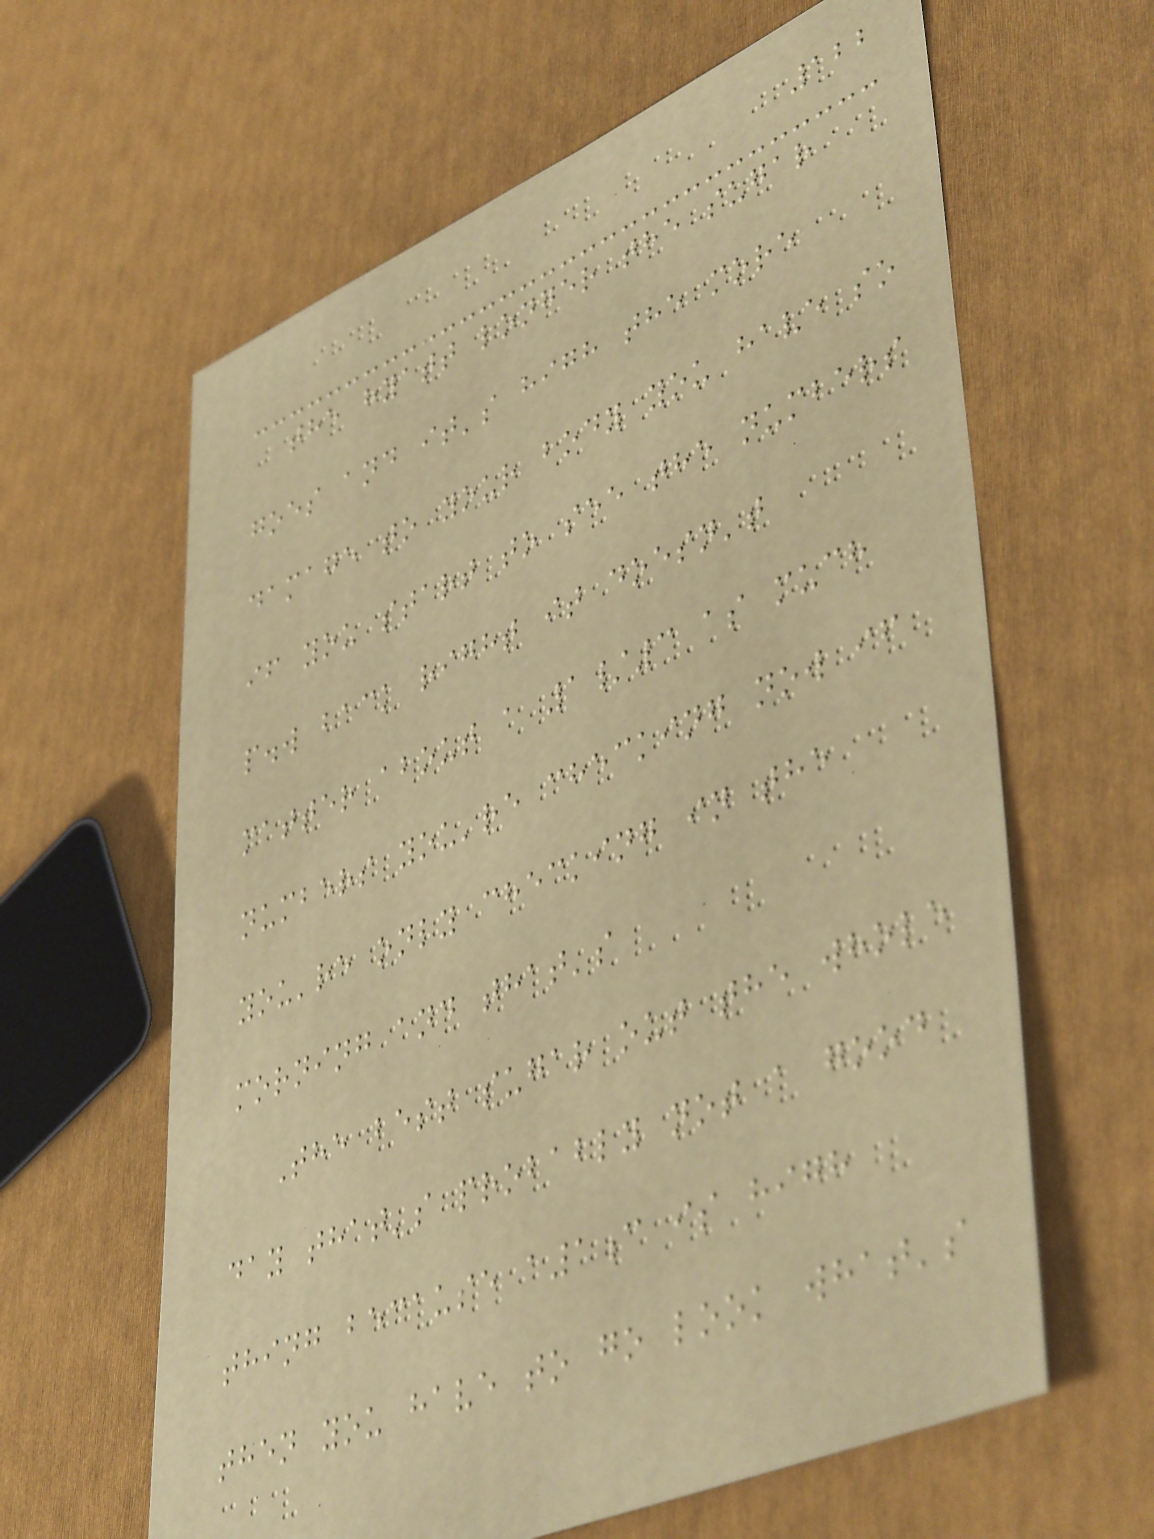122
the hyatt longer the sugar
goes and it's high the more
damage to your body you have so
if you start to see the numbers
p.w back right it doesn't
matter about a 1/3 as much
numbers you're checking now if
you're only checking in the
morning and that's
The best sugar out the whole
day that's probably not a good
thing because a1c is high
then you have to go look what's
